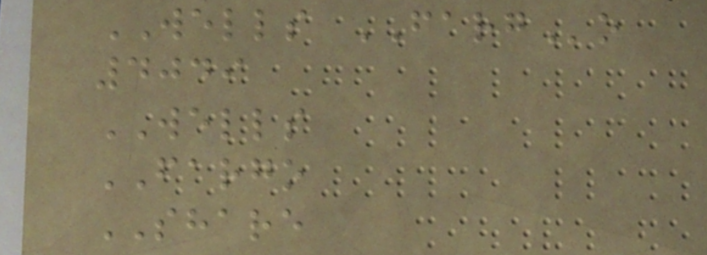WELLS FARGo
4049
WELLS
FARGO
SHARE
